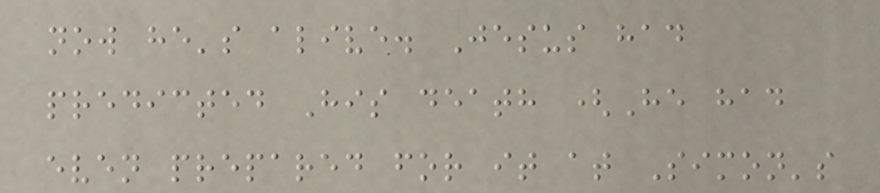now he's alive. Jesus had
predicted His death (He had
even prepared for it at Simon's
